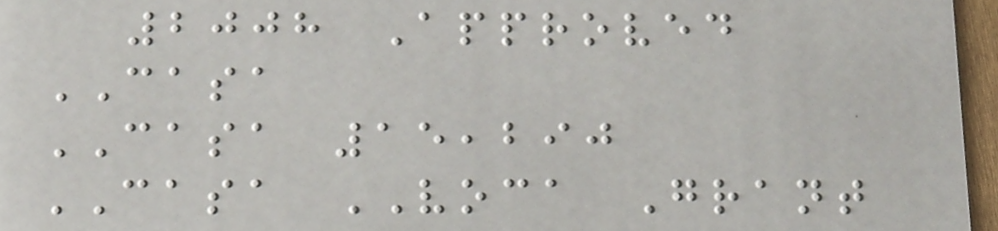2008 Approved
CASA
CASA 15,290
CASA VOCA Grant
